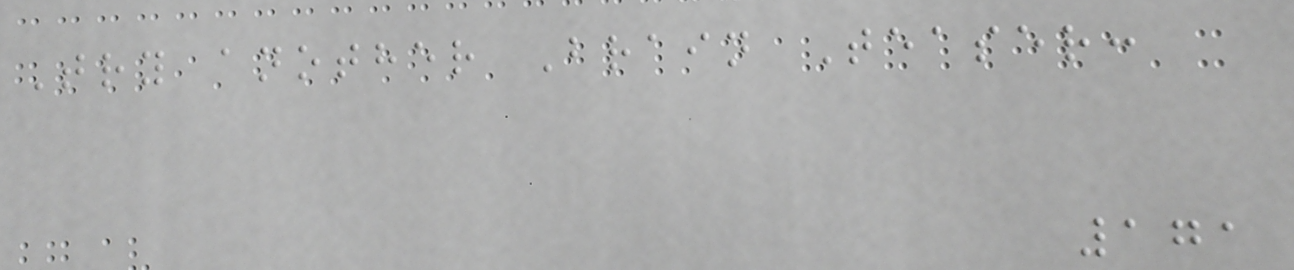Try another Brain Teaser:
171
